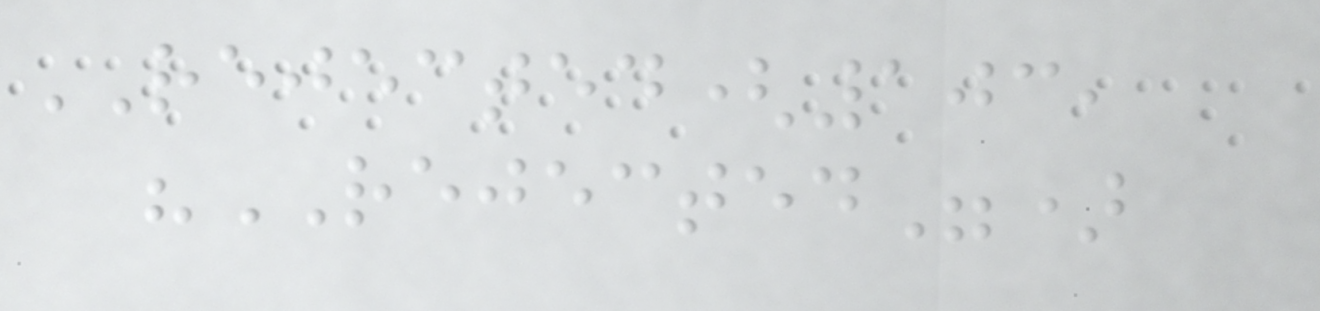REJECTED(103,
"REJECTED")
